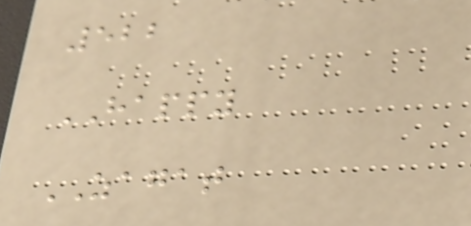522
HAPPY
ZAGAT
